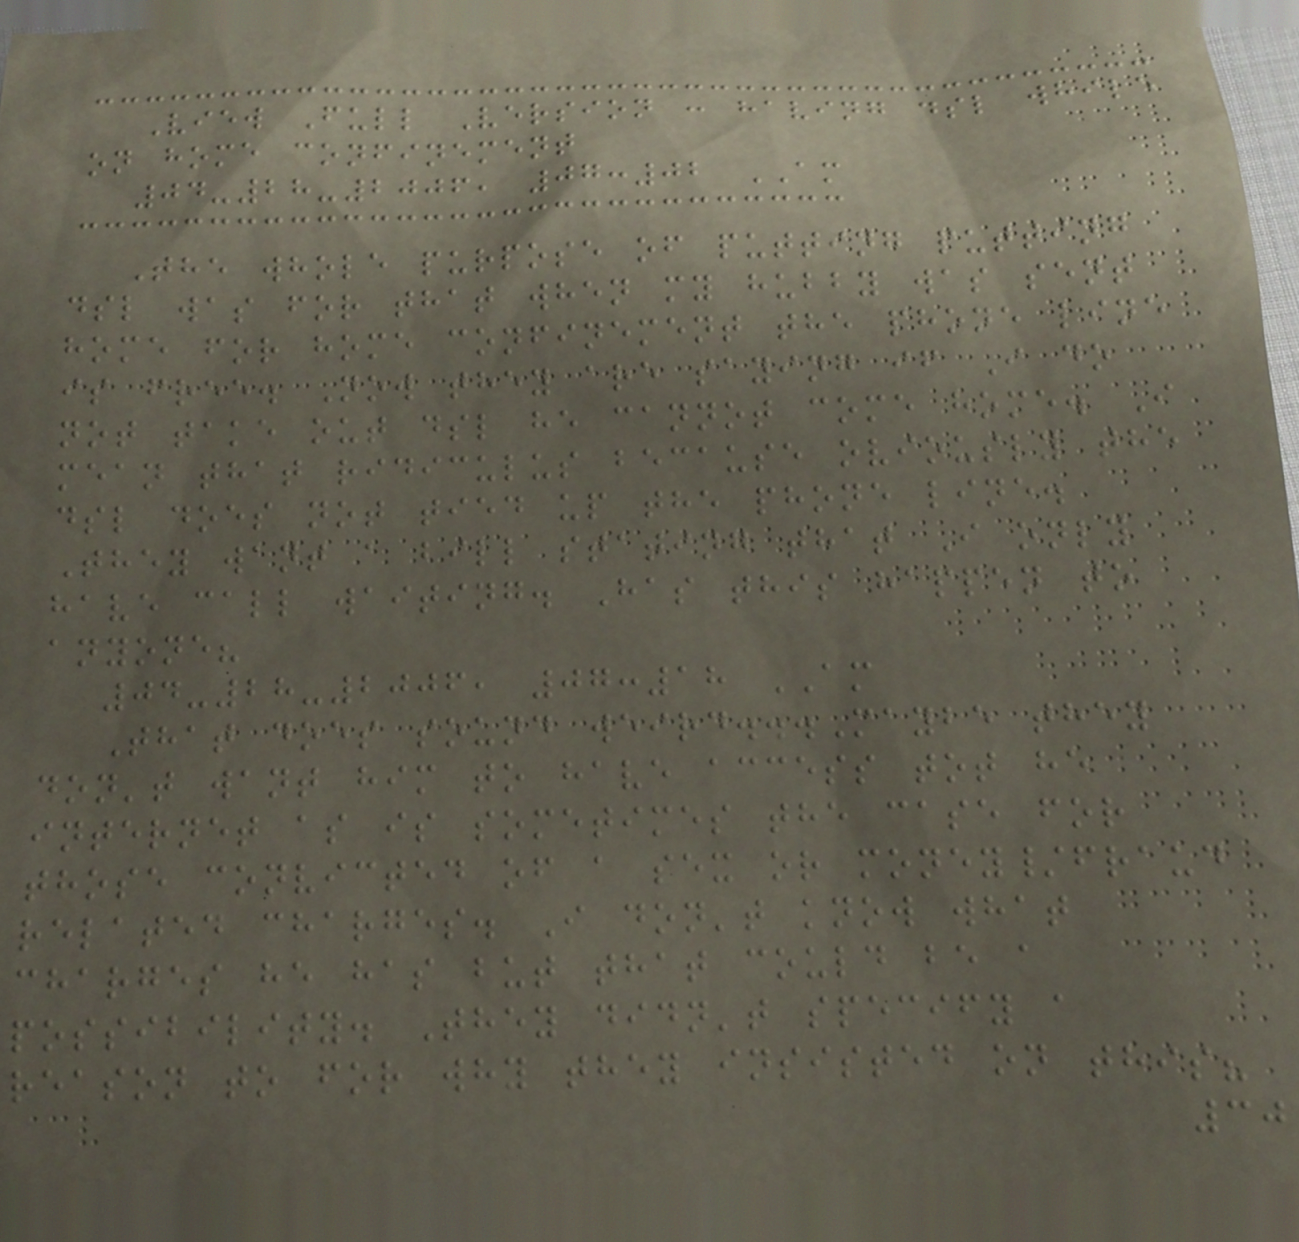View Full Version : having dsl while
on home confinement
04-28-2006, 07:02 AM
The whole purpose of putting putting
dsl was for that when my hubby was sent
home for home confinement the phone line
is free. Now they are saying if I do
not take out dsl he cannot come home. I
mean that ridiculus because oviously the
dsl does not tied up the phone line.
They want a bill stating that I only
have call waiting. Has this happen to
anyone?
04-28-2006, 07:18 AM
That does sound weird...Maybe they
don't want him to have access tot he
internet as is sometimes the case for
those convicted of a sex or money/fraud
related charges. I don't know what
charges he has but that could be a
possibility. They didn't specify a
reason to for why they insisted on this?
30
